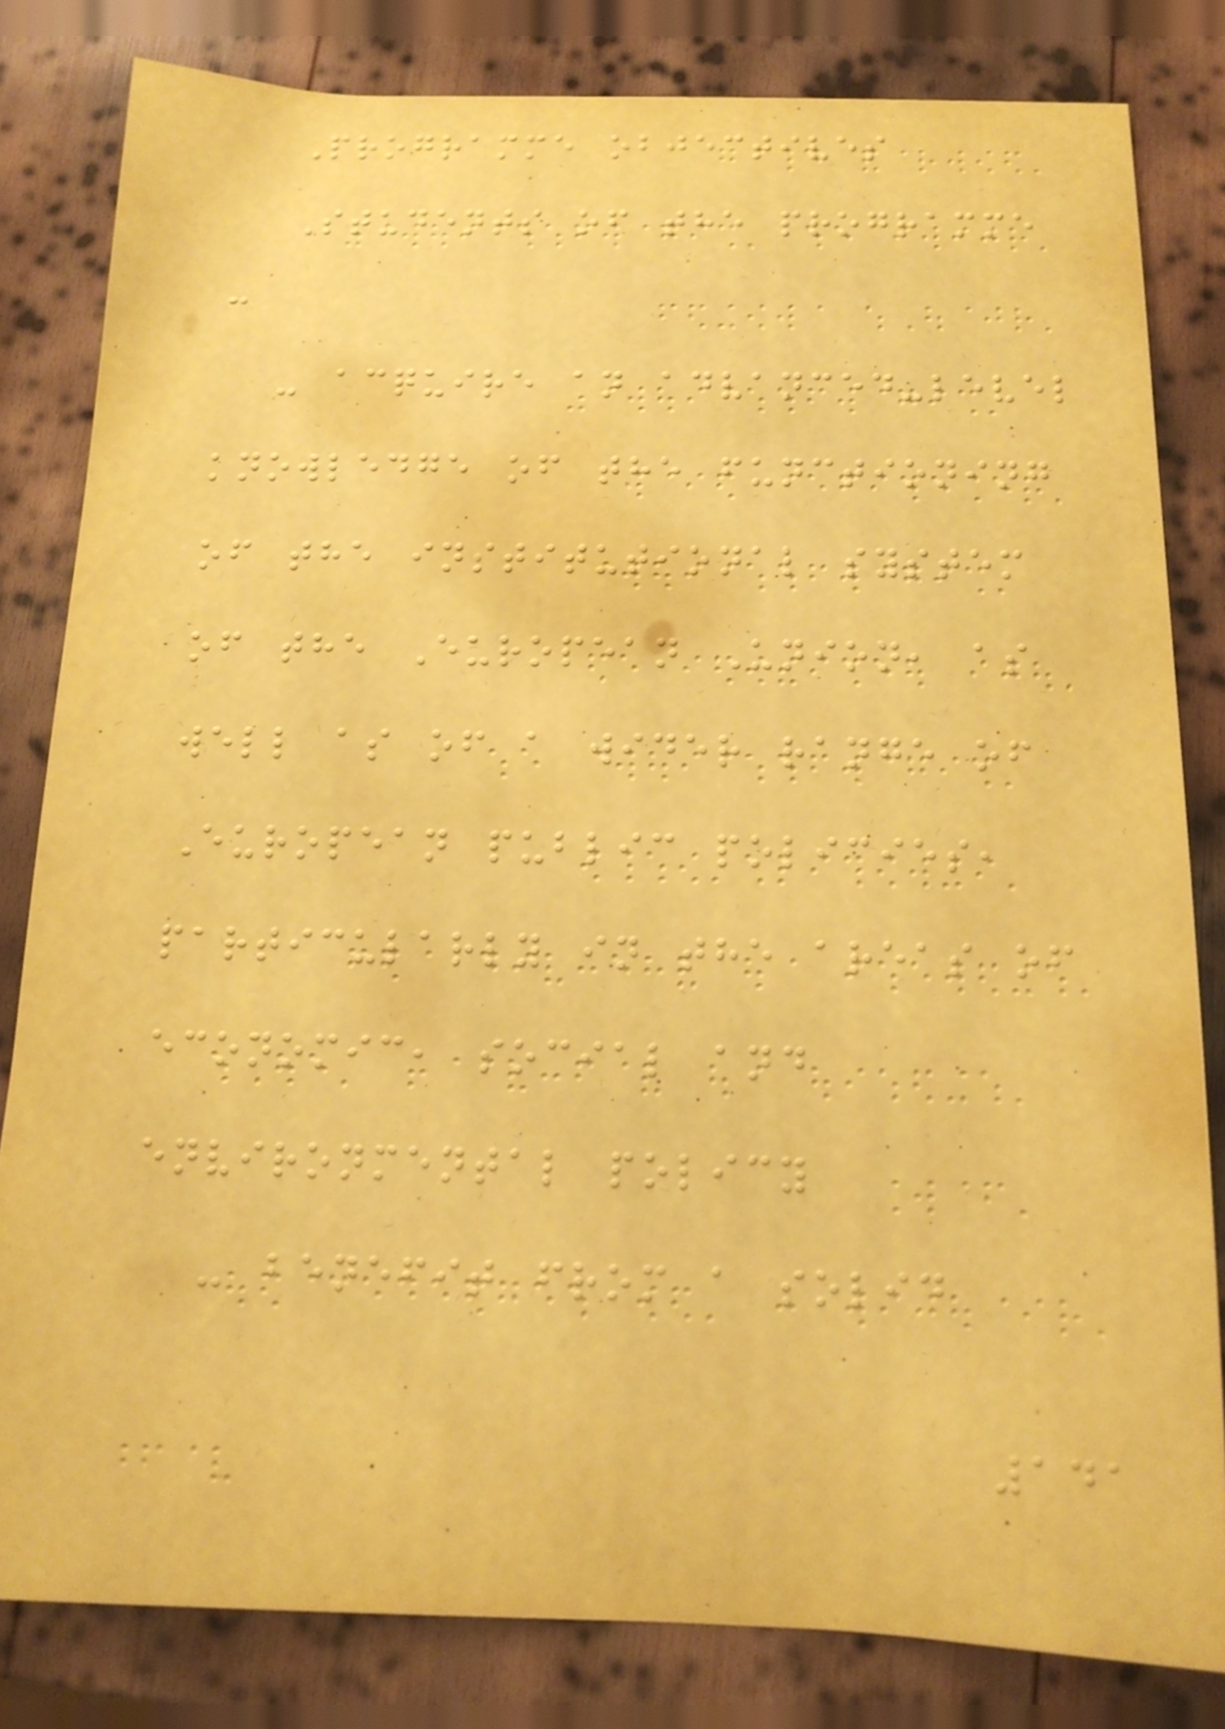Programme objectives
Students of the programme
:
- acquire an advanced-level
knowledge of the functioning
of the institutional system
of the European Union, as
well as of a wider range of
European public policies,
particularly in the areas of
economic, social and
environmental policy
- benefit from a solid
141
